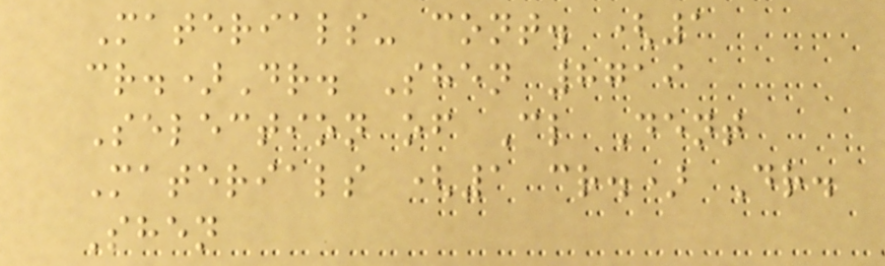Materials- cont. (1
cr.)Dr. Shen 8719
Selection of Cl Dent
Materials (1 cr.) Dr.
Shen
